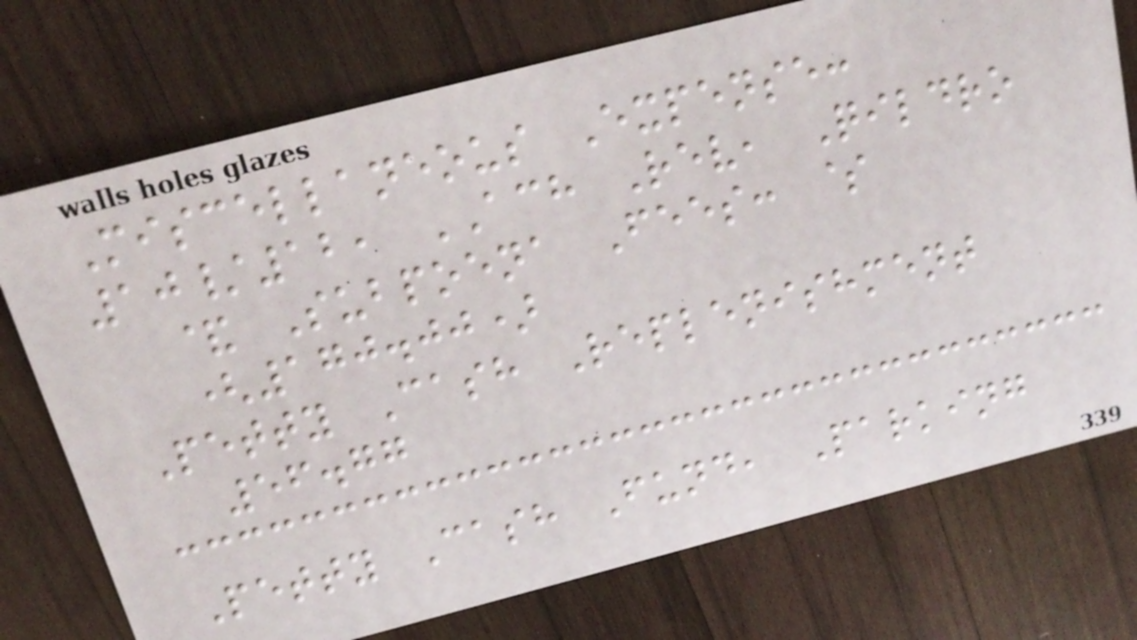Miscellaneous Expense:
10/12, ACH Rev, Qildro
& Subpoena Fees: $
(170.00)
Petty Cash Replenishment
56.77
Petty Cash Fund, Parking
